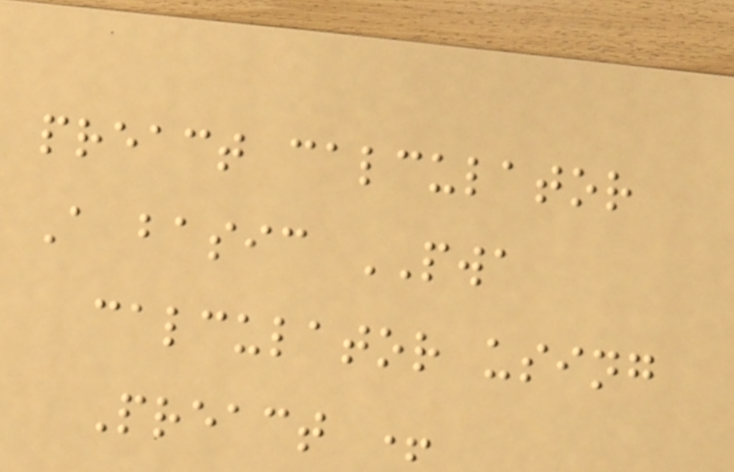preact calculator
A basic PWA
calculator using
Preact +
